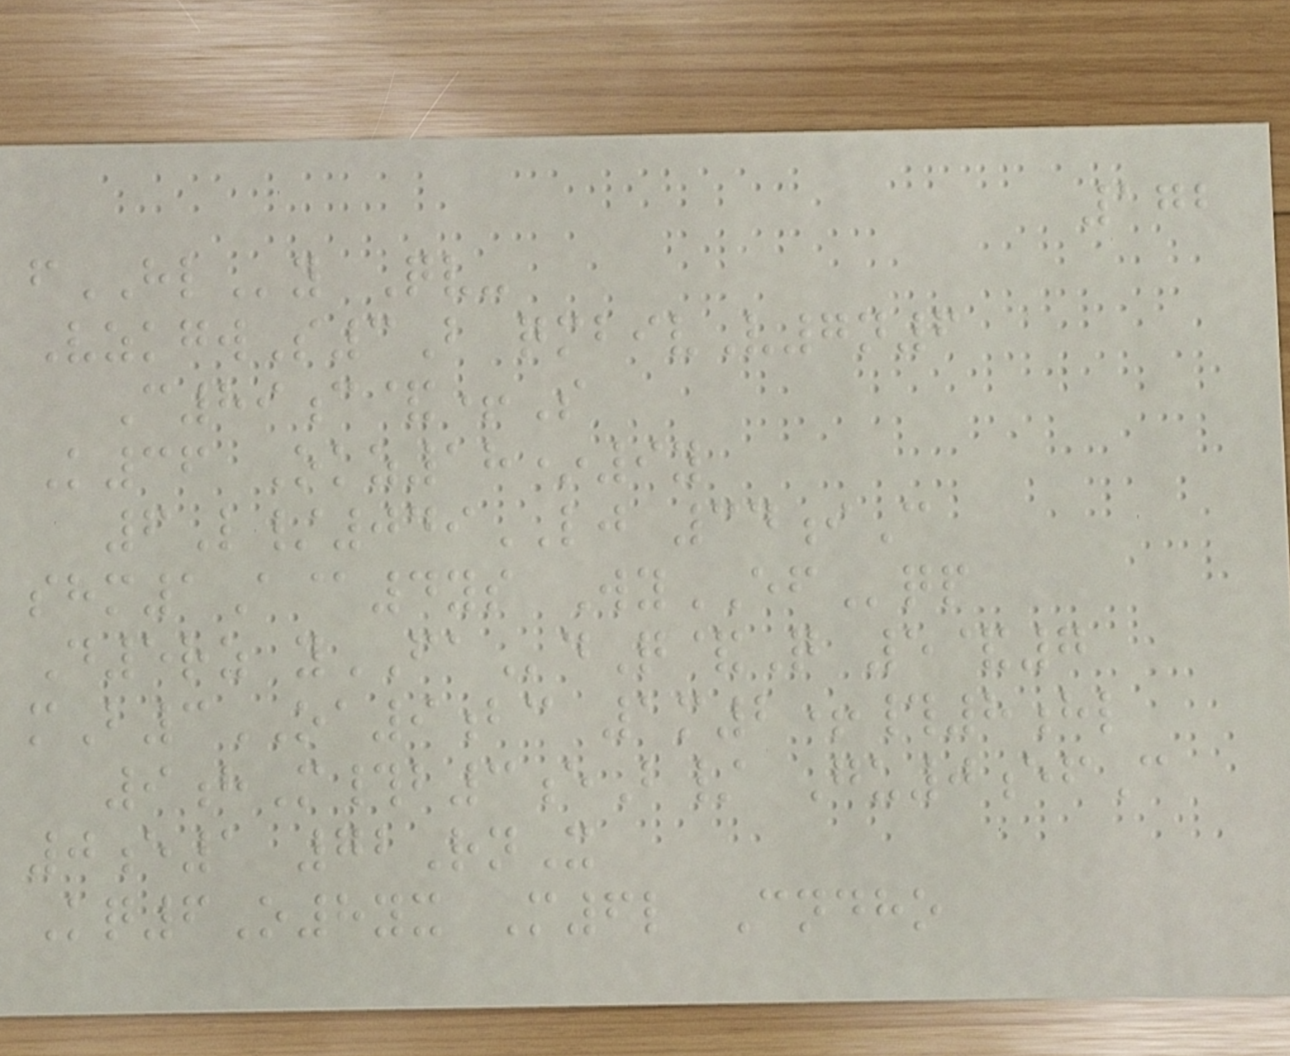172
fHLy Qv-
VzkgwS3B qmbivV7n6
C89c&+S
K36 Okz18*9y
6L/049LJ 34iC
shm1A@4ys WyEFqp
D5rz yFAdQ&Q 5&7
mB3OA9bc 1m2+#8hl
9hM#b3eB/ Gu0efC
0e1 72RnX
Kq6O8yx M6l Cndho
